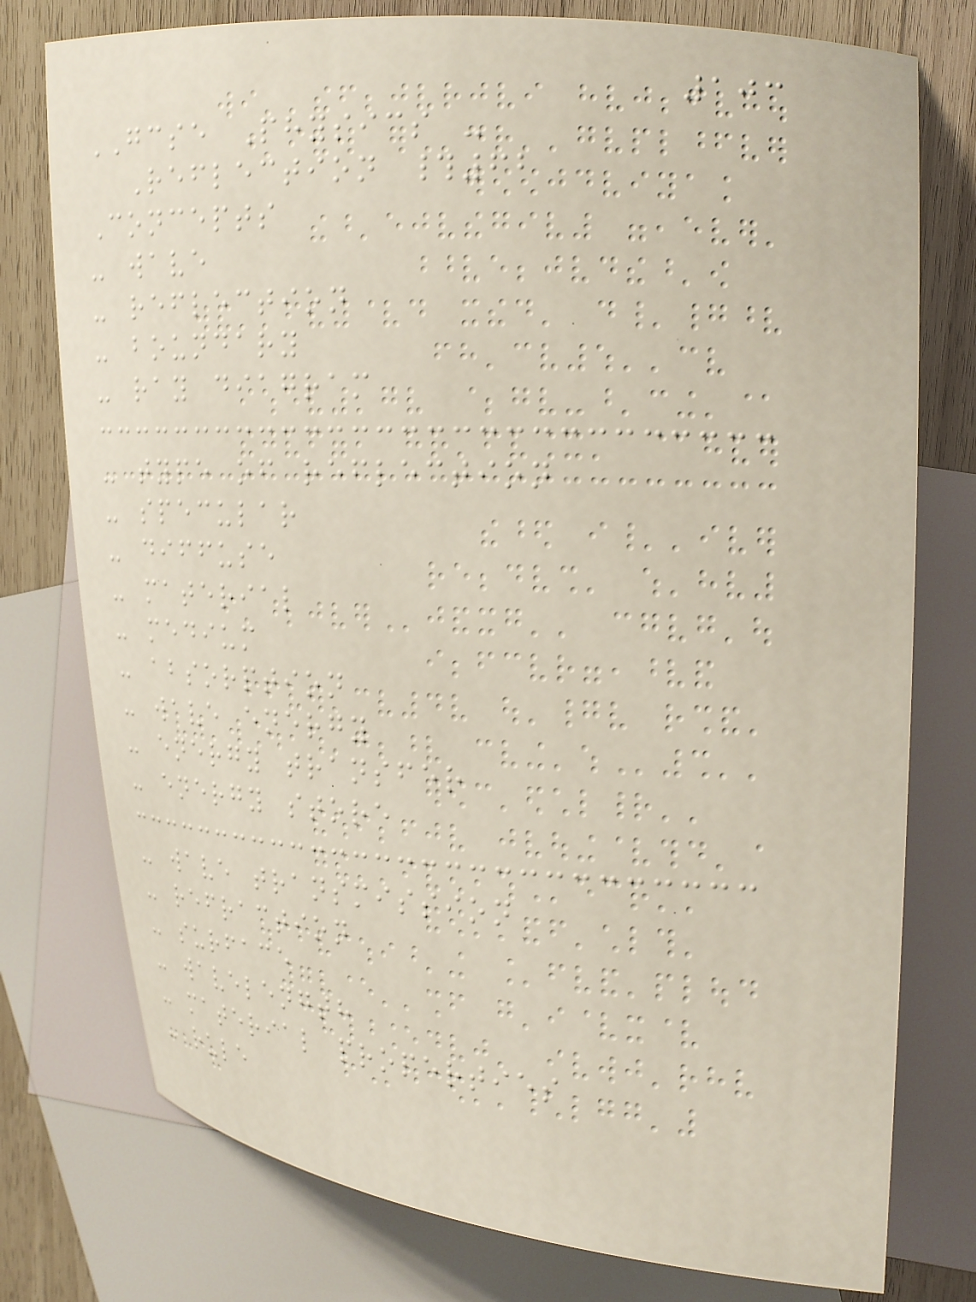103
GCSE Physics -
Reflection #62
Concepts
- wave
- reflection
- boundary
- ray diagram
- type of reflection
- specular
- diffuse
- material
- medium
- absorption
- wave energy
- energy transfer
- energy store
- wave transmission
- refraction
- surface
- wavelength
- material properties
- rule
